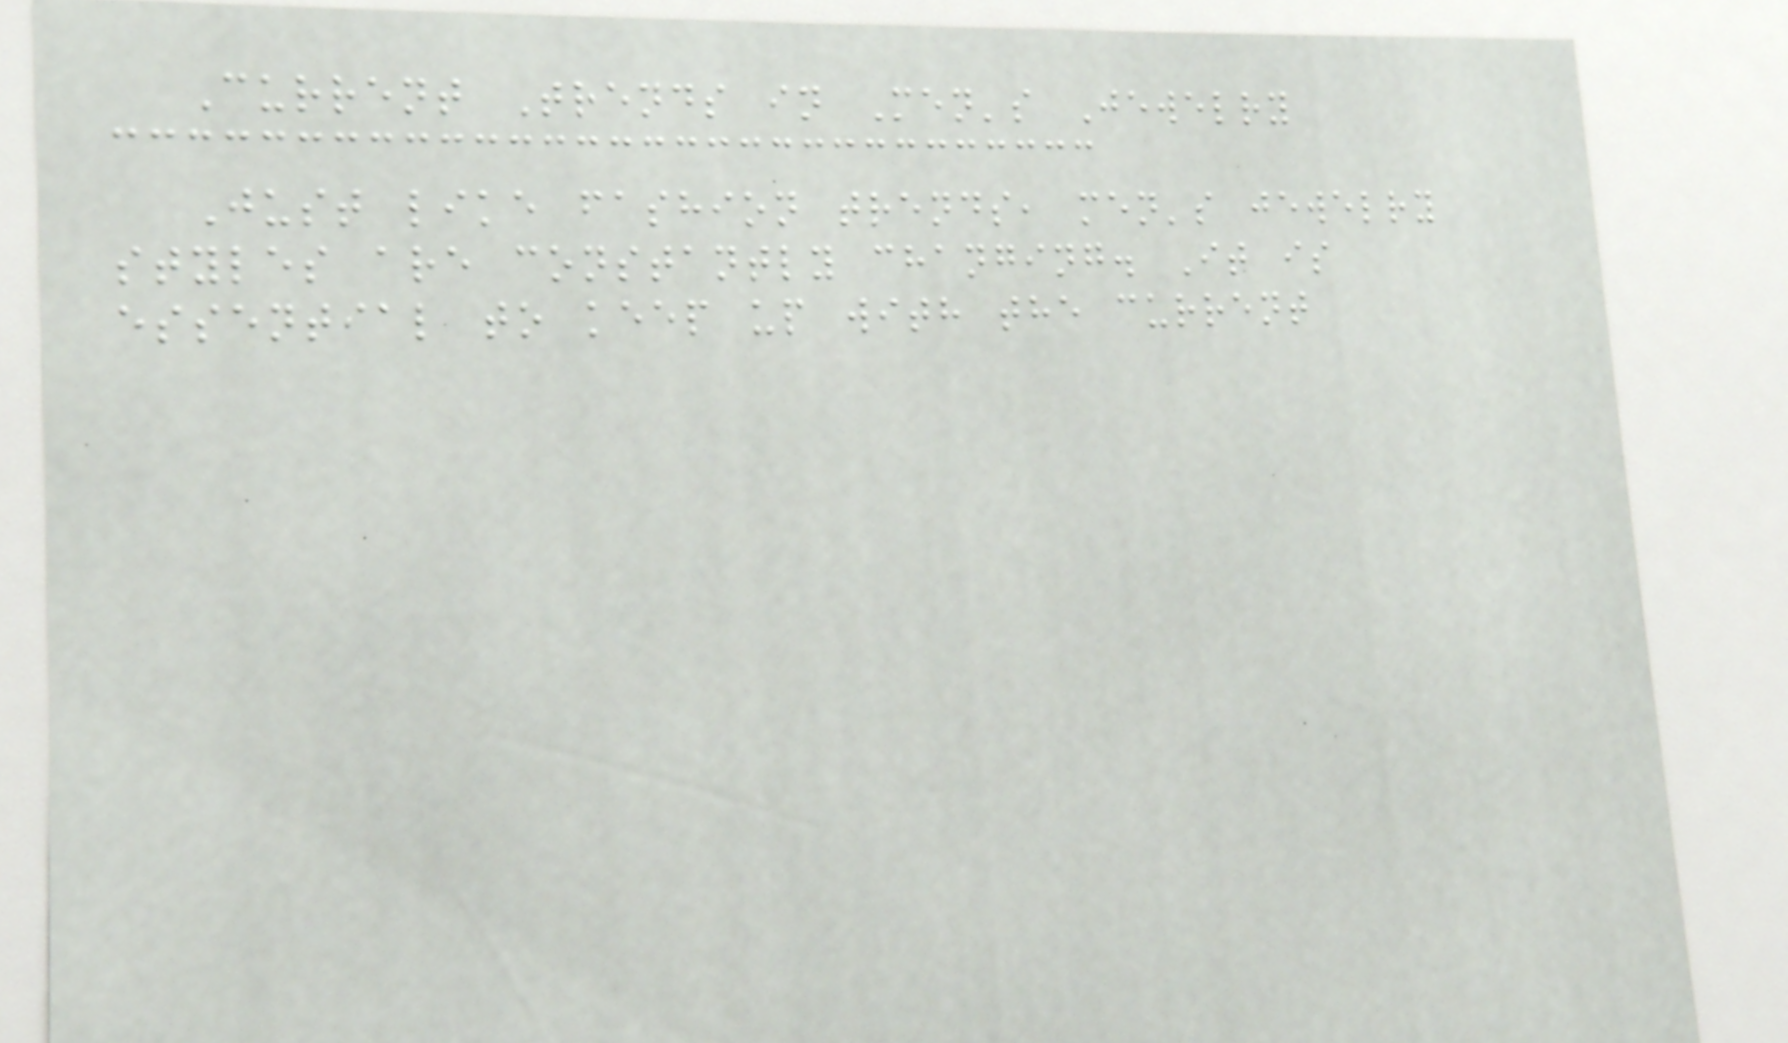Current Trends in Men's Jewelry
Just like fashion trends, men's jewelry
styles are constantly changing. It is
essential to keep up with the current
